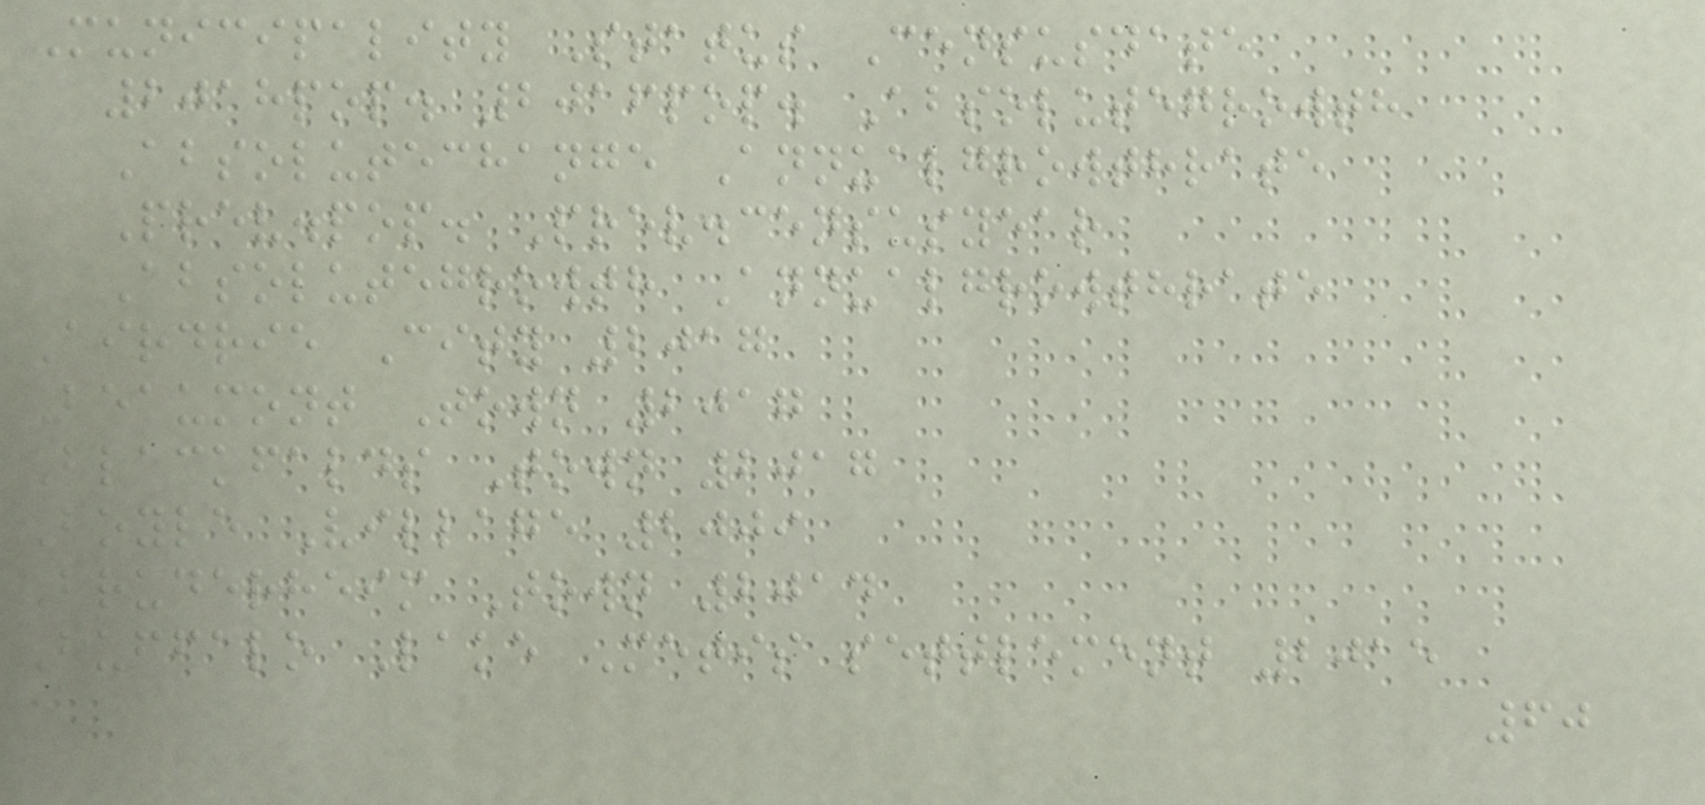Municipality Status Censusdate
2018pop. 2016pop. Absolutegrowth
Absolutechange Annualgrowthrate
Prev.pop. Prev.censusyear
Absolutegrowth Annualgrowthrate
Airdrie City 2017
Beaumont Town 2017
Blackfalds Town 2017
Boyle Village 2009
Bruderheim Town 2014
Buffalo Lake Metis settlement 2015
60
